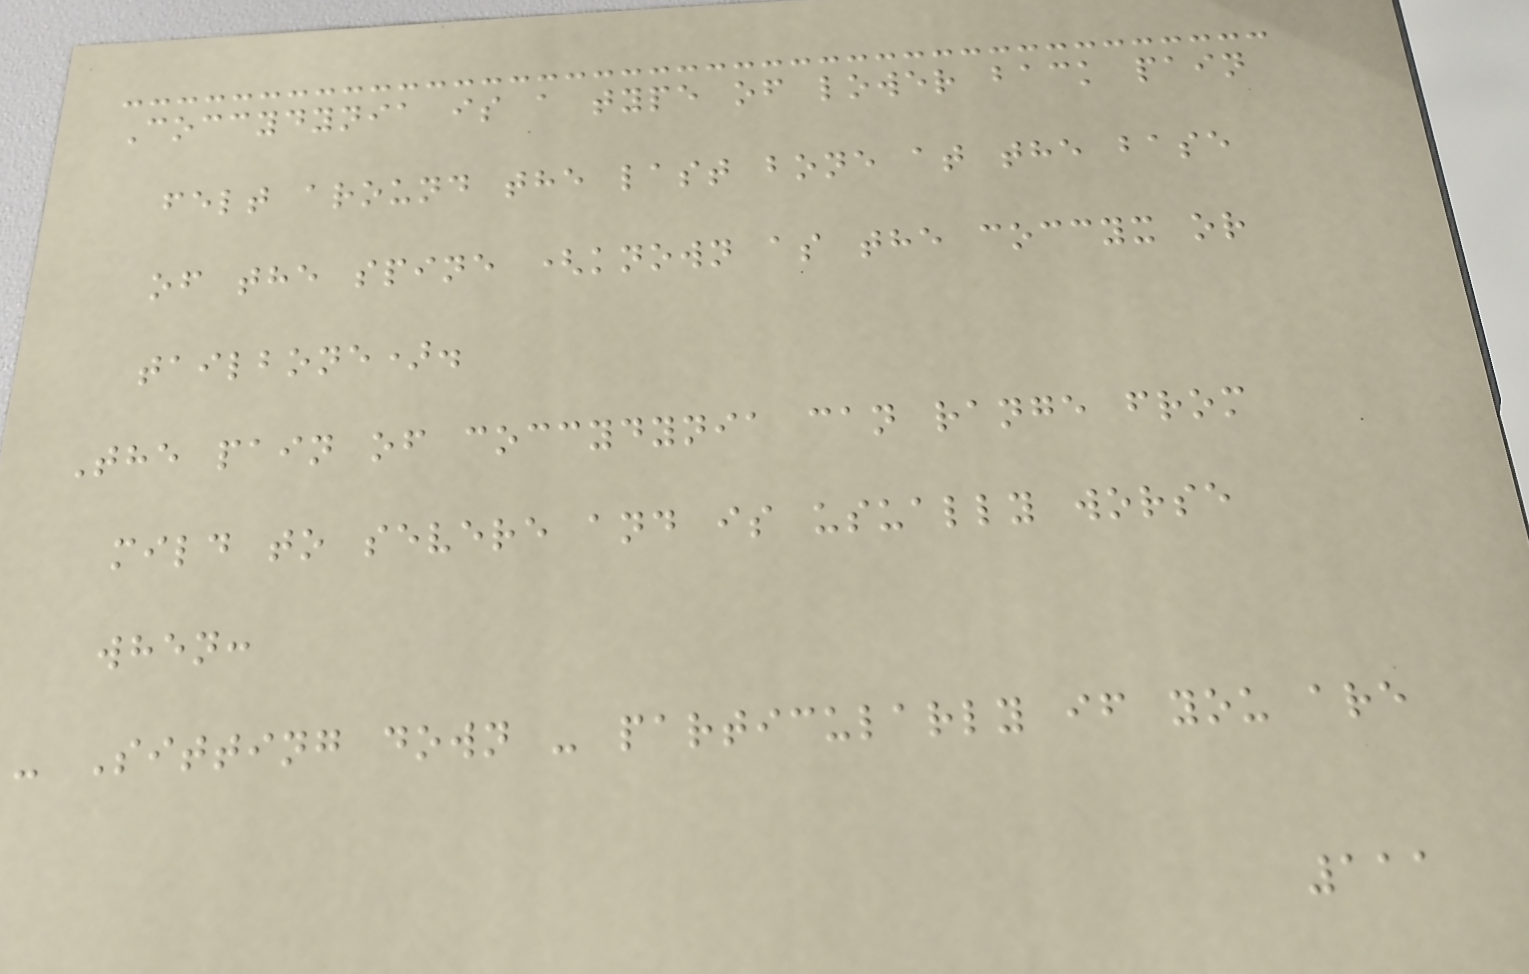Coccydynia is a type of lower back pain
felt around the last bone at the base
of the spine (known as the coccyx or
tailbone).
The pain of coccydynia can range from
mild to severe and is usually worse
when:
- Sitting down - particularly if you are
111
